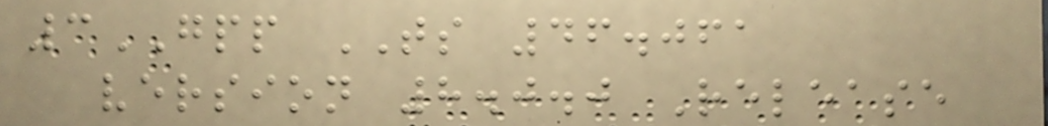3GPP TS 46.061
version 8.0.0 Release
